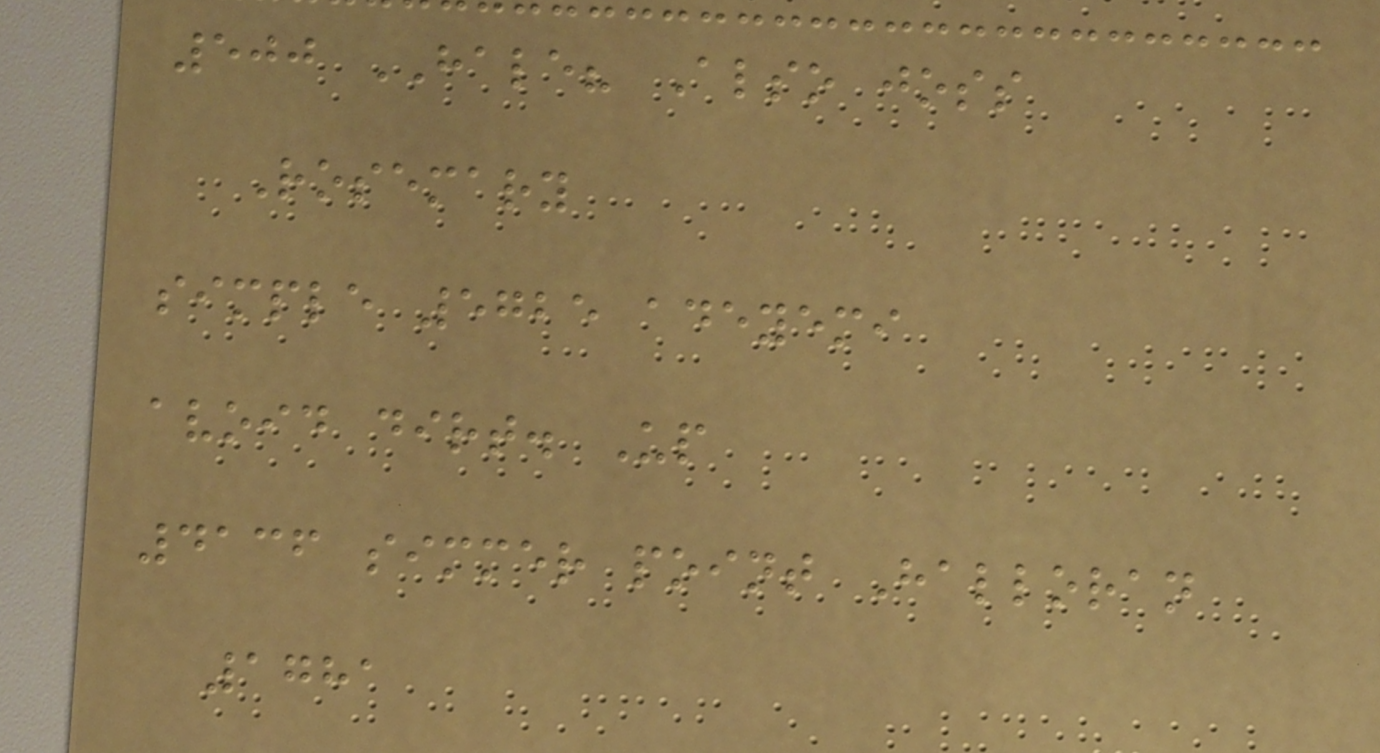500 HALE? Also joss
Rosemary
simple 5725 adeyemi
avoid dirt. Up
4136 simmer point Halloran
1781
